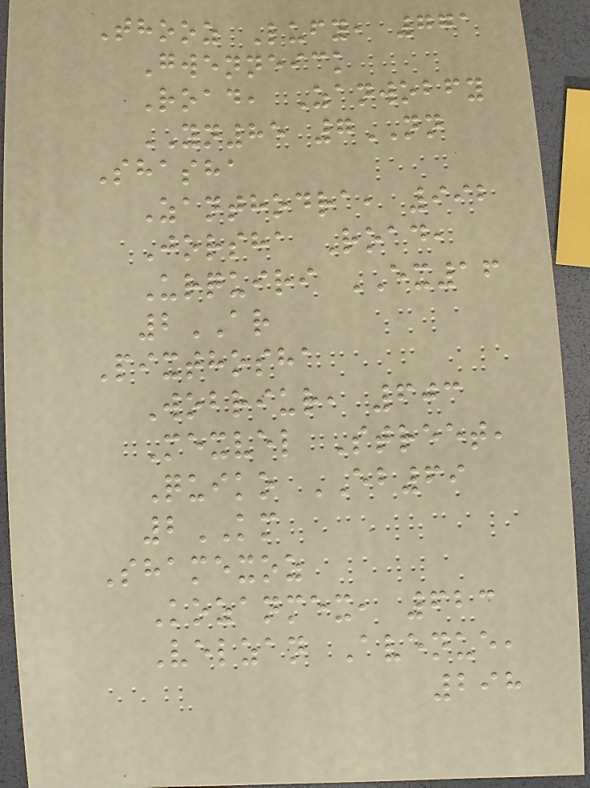Thooz Lufy, 771
Gwenneick
Road, Zanwobfy
YN85 7NN
Shasha
Zanthodra, 992
Jorsha Road,
Urquiri EX16
2AR
Pixthosha
Wobriur, 603
Mexvel Street,
Quiko EB69
2KM
Shamexoz
Kozanmex, 623
Velzan Avenue,
298
